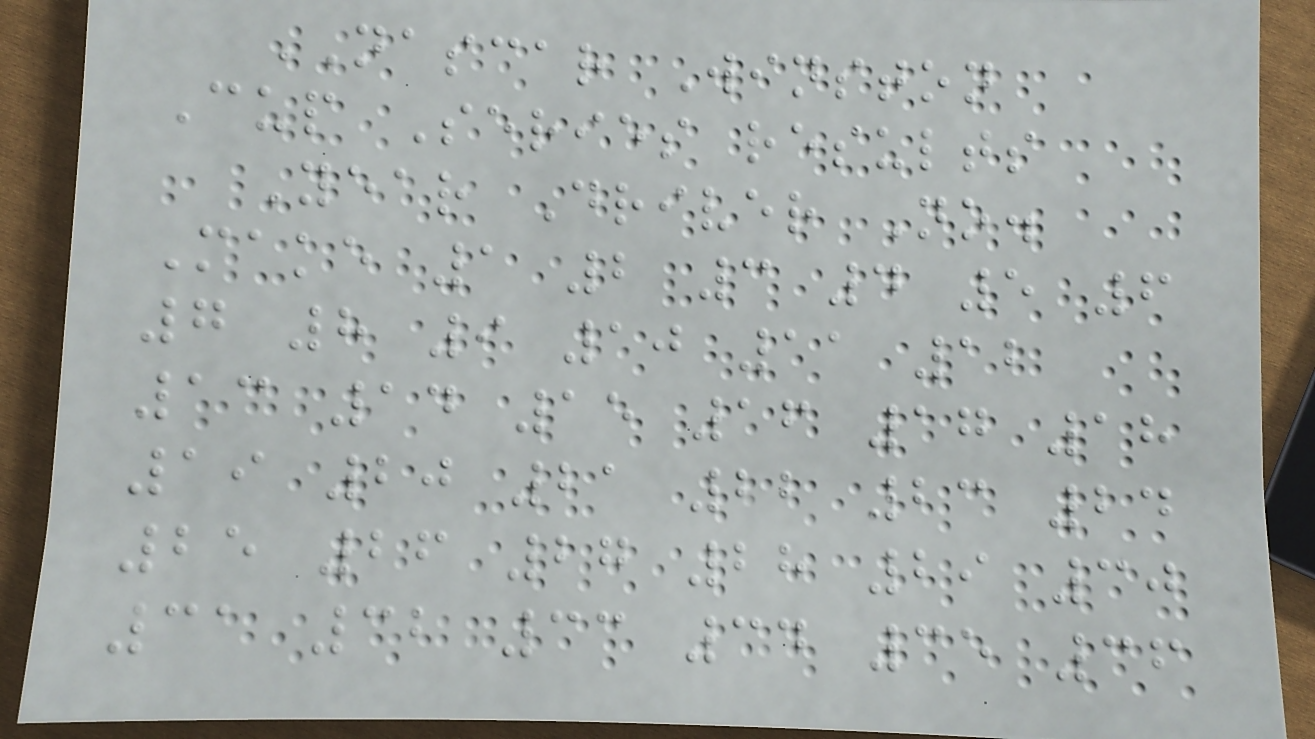NASCAR Winston
Cup Series results
Year Driver No.
Make 1 2 3 4 5 6
7 8 9 10 11 12
13 14 15 16 17 18
19 20 21 22 23 24
25 26 27 28 29 30
31 32 33 34 35 36
